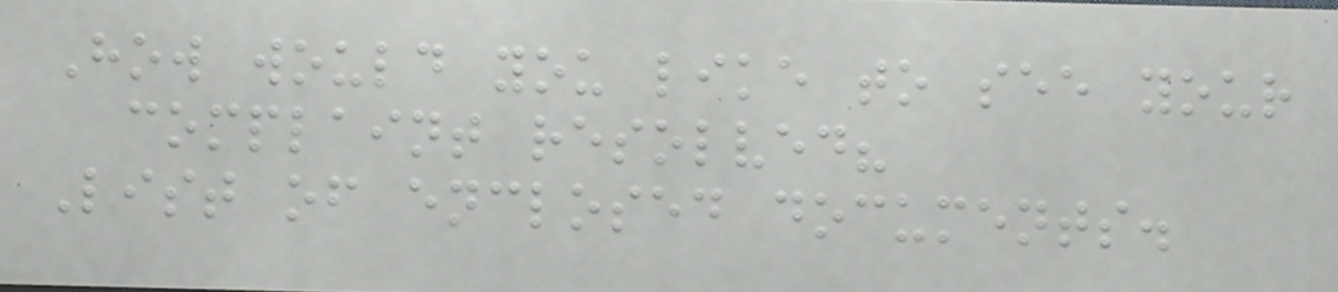How would you like to see your
complaint resolved?
List of enclosed documents.
